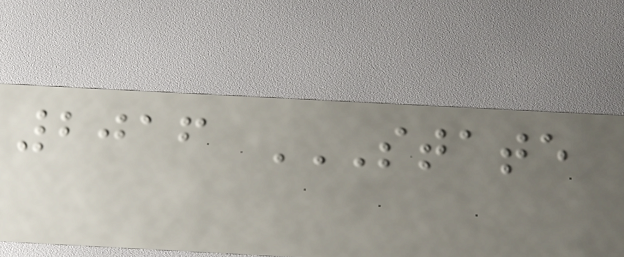2016 STATE
